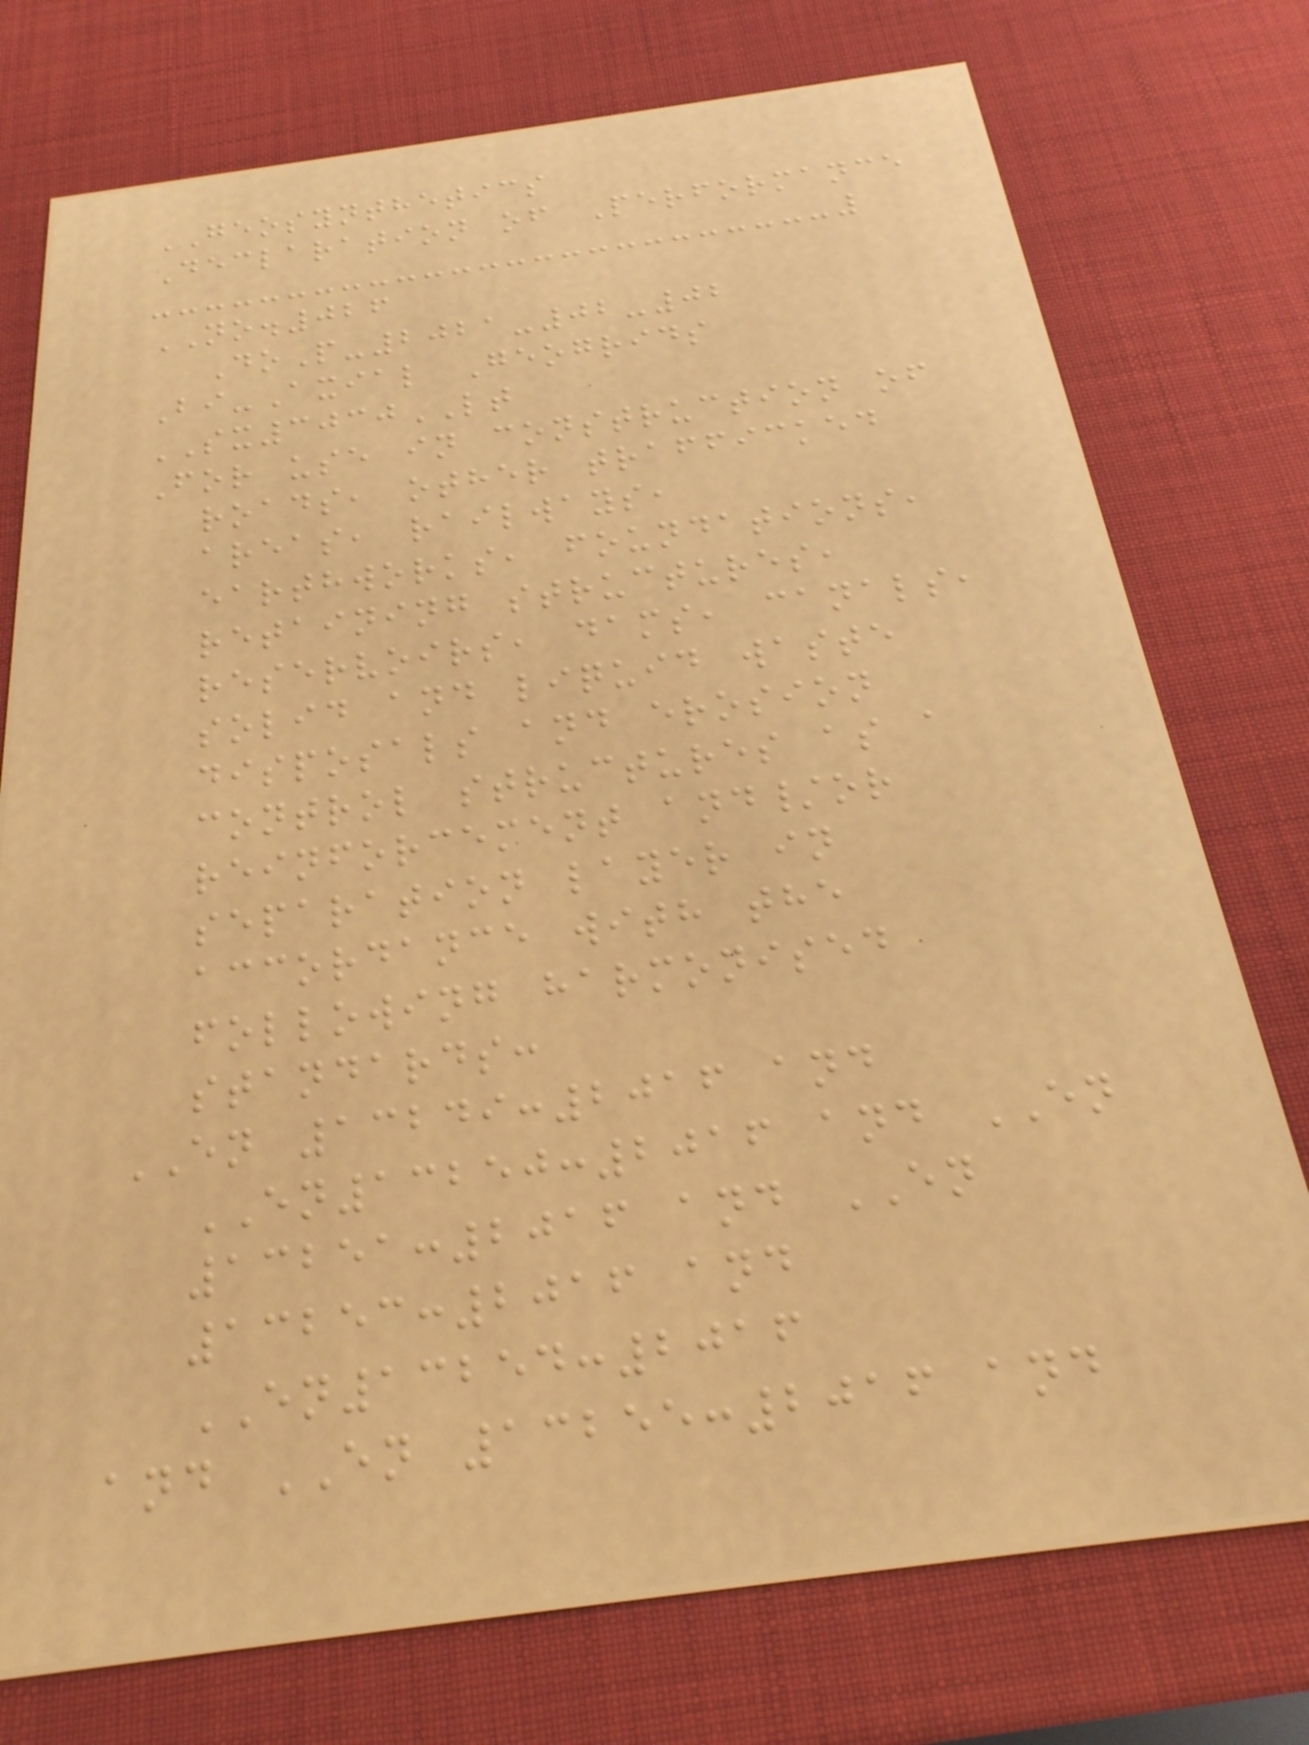GEOSYNTHETICS
Declaration of Performance
NO.026
DoP-2021-02-02
Bi-Axial Geogrids
SX3030LT
For use in construction of
roads, other trafficked
areas, railways,
earthworks, foundations,
retaining structures,
reservoirs, dams, canals,
solid and liquid waste
disposals and erosion
control structures as a
reinforcement and/or
separation layer in
accordance with the
following harmonised
standards:
EN 13249:2016 and
EN13250:2016 and EN
13251:2016 and EN
13253:2016 and
EN13254:2016
and EN 13255:2016 and
